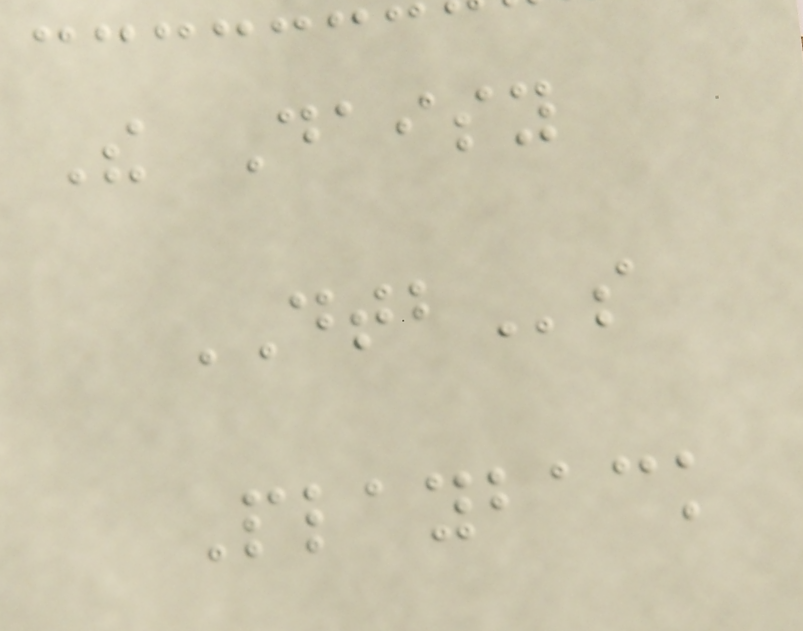The Daisy
DTBs
Playback
